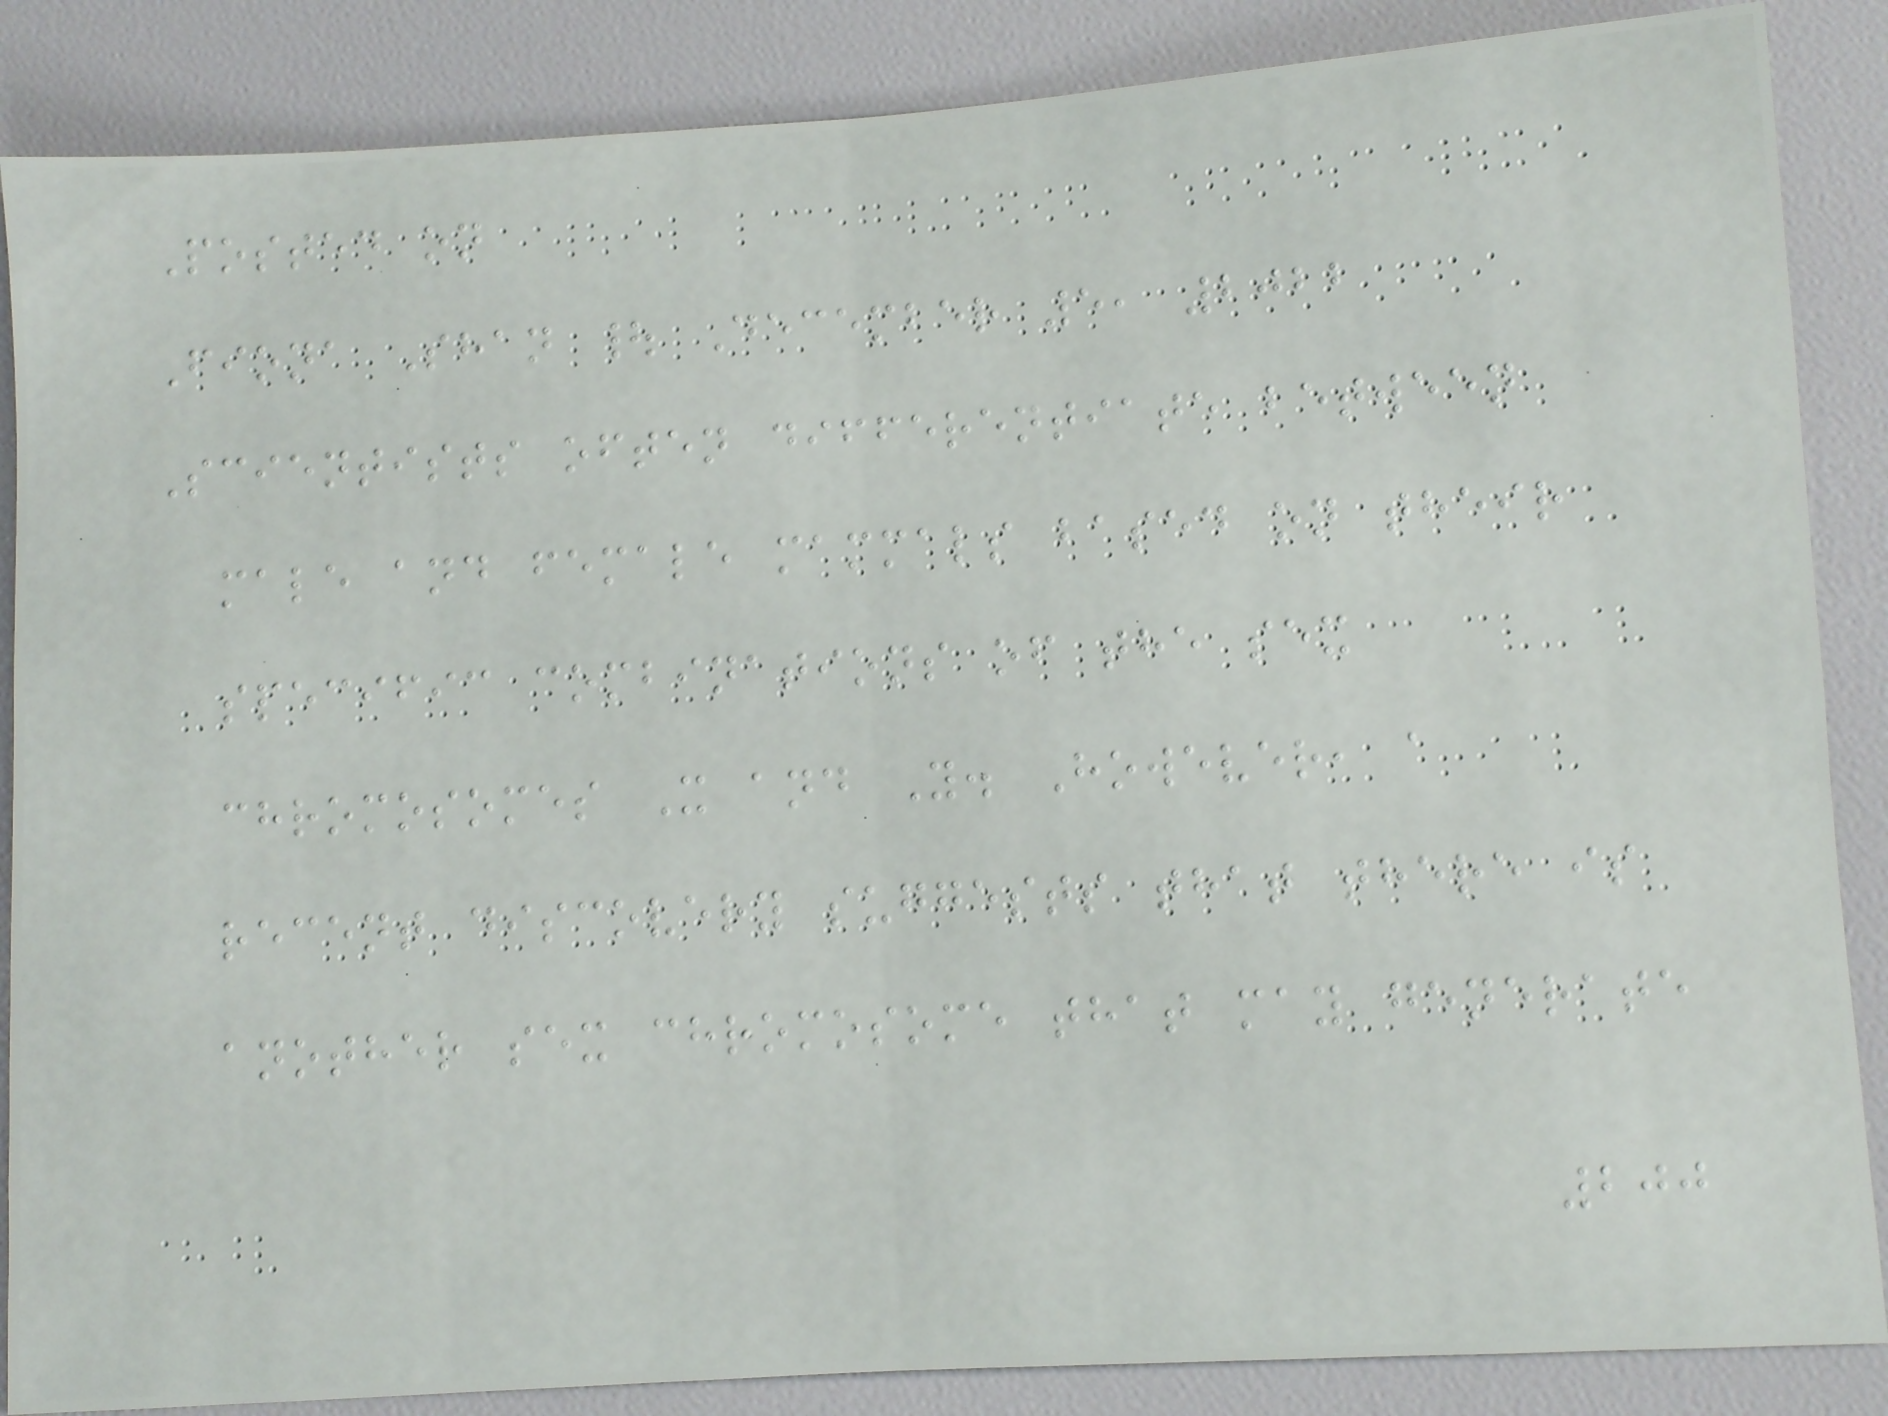Posted on
Fiona Shan | December 5, 2022
Scientists often differentiate between
male and female mammals based on their
specific combinations of the sex
chromosomes X and Y. However, a
recent discovery suggests that there is
another sex chromosome that may generate
200
